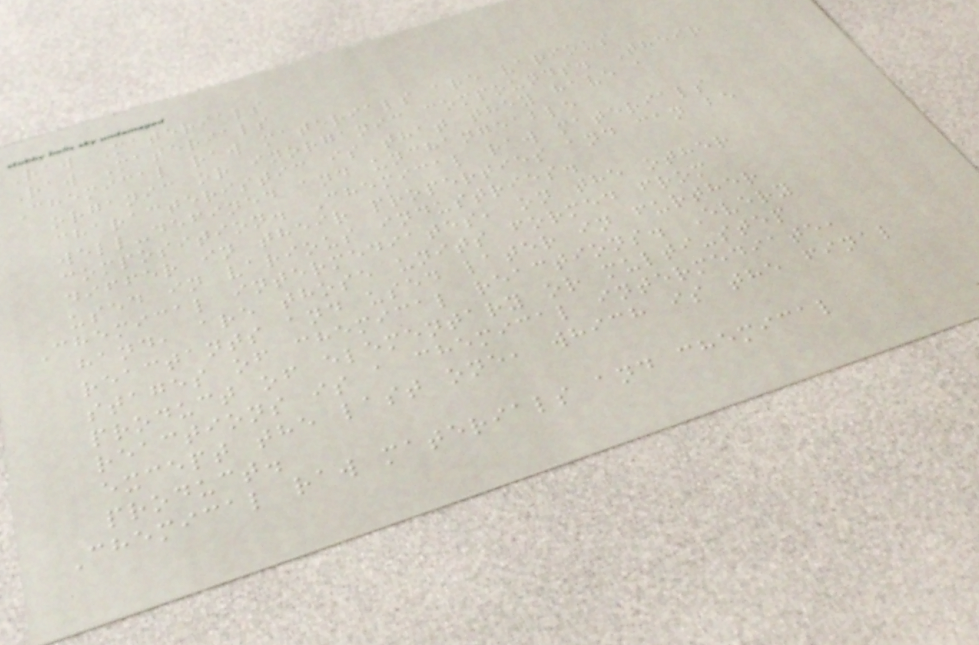Raw Materials
Raw Materials
Chemical raw materials are various
organic or inorganic compounds. Their
characteristic is that they have a
well-defined and unchangeable
composition. Chemical raw materials
differ in their properties and can be
used in various industries.
Chemical intermediates, on the other
hand, are those units formed from
reactants and used later in further
stages of chemical reactions. Every
product of elementary or multi-step
reactions is a chemical intermediate,
except the last one, which is the final
product.
Chemical raw materials and chemical
